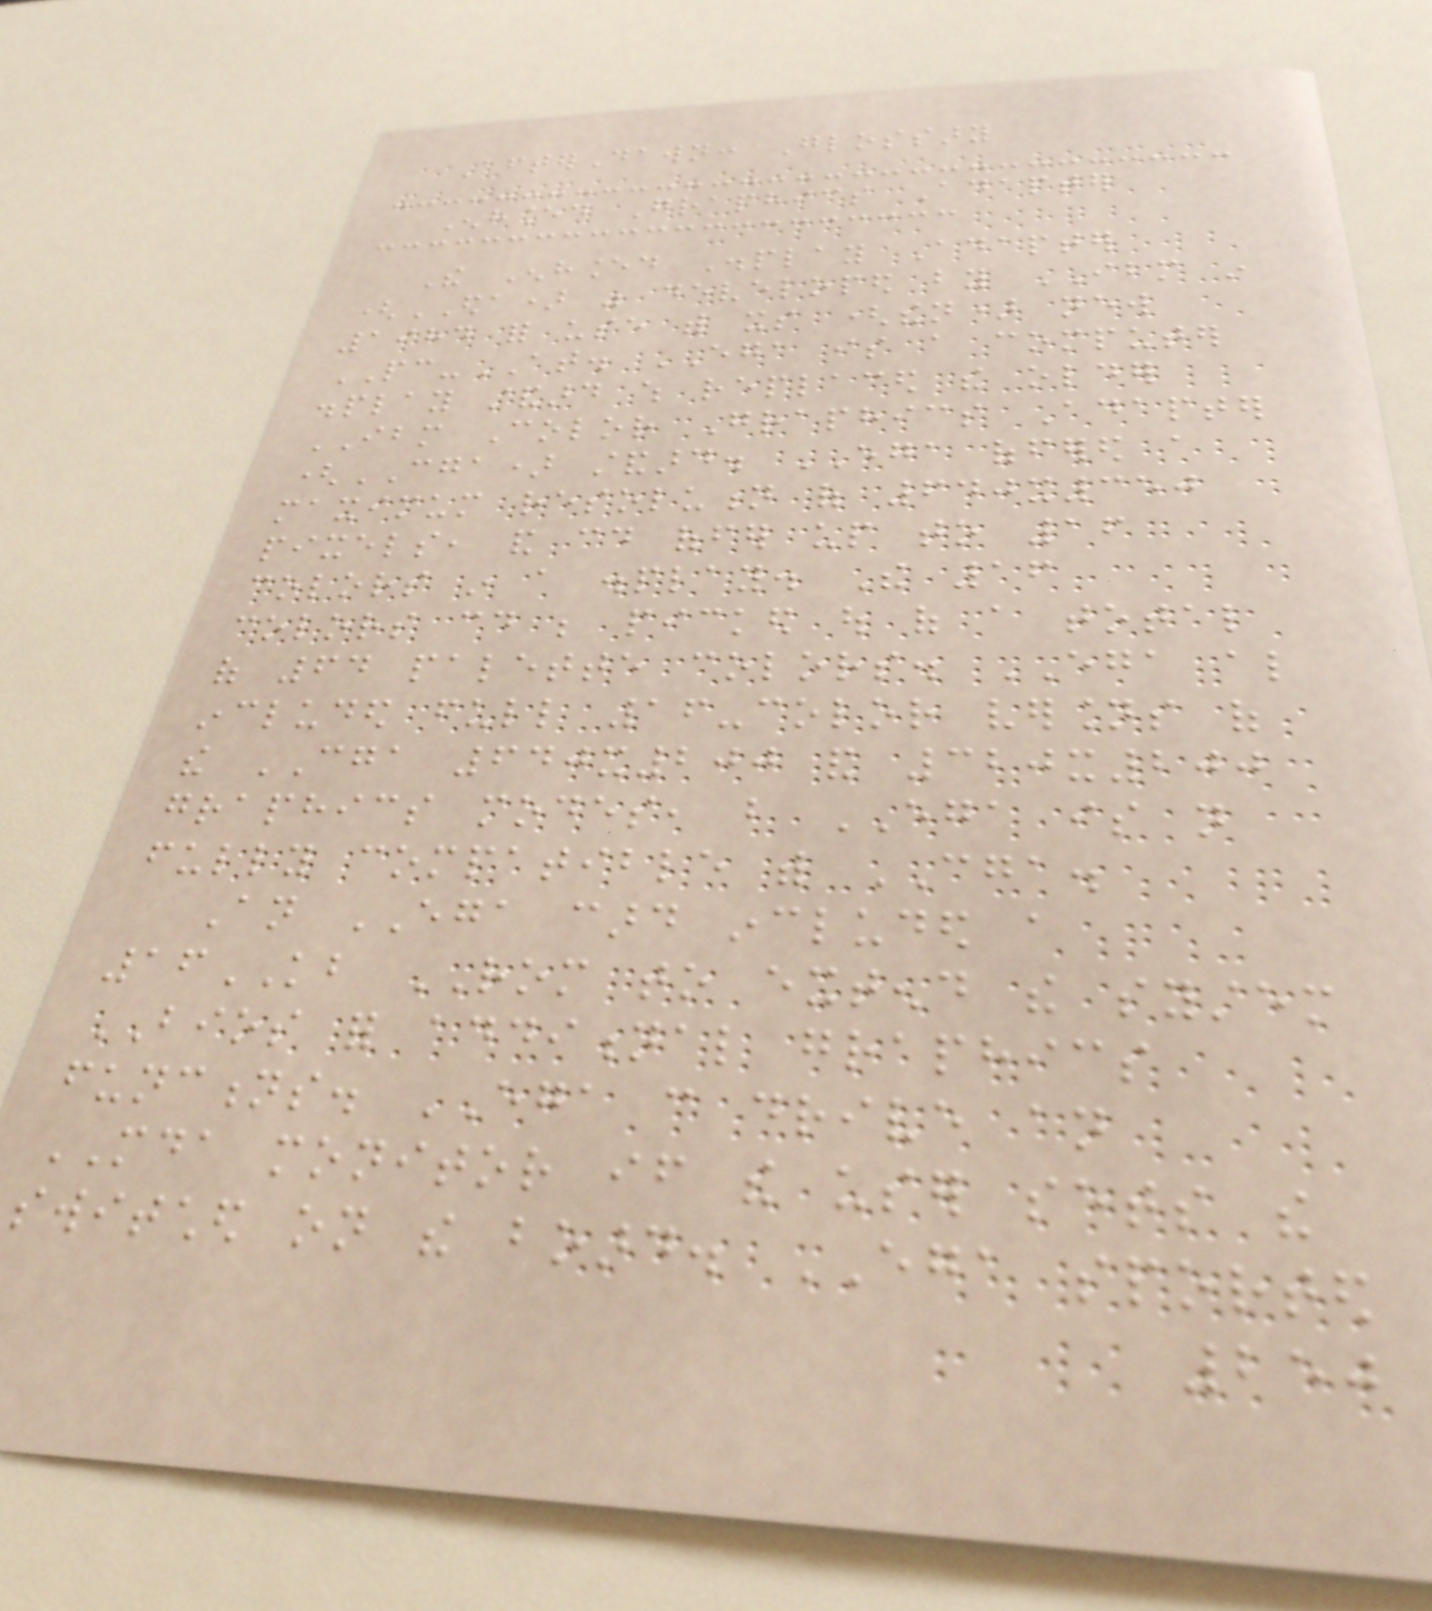AfterDawn: Glossary
Enhanced Graphics Adapter
The Enhanced Display Adapter
(EDA) was developed by IBM in
1984 for use with its (then) new
PC-AT. EGA is a computer
display standard which replaced the older
IBM Color Graphics Adapter
(CGA) standard. EGA offered a
maximum resolution of 640x350
pixels, and could offer up to 16
colors in a display. The 16
colors could be picked out of a total
of 64 palette colors. EGA also
included full 16-color versions of
the CGA 640x200 and 320x200
graphics modes, but EGA is not
fully compatible with CGA.
An EGA card included a
16KB ROM to extend the system
BIOS for additional graphics
functions. EGA can drive an
MDA monitor if the user sets the
switched on the board. EGA sported
250
